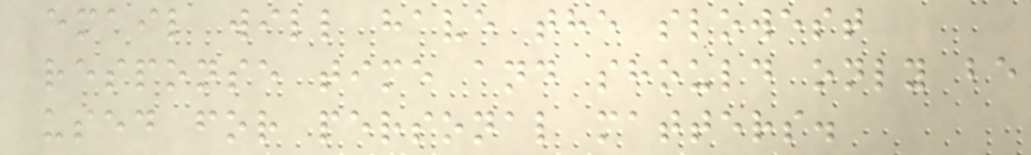email will have the slowest
response time and should only be
used for personal matters.
